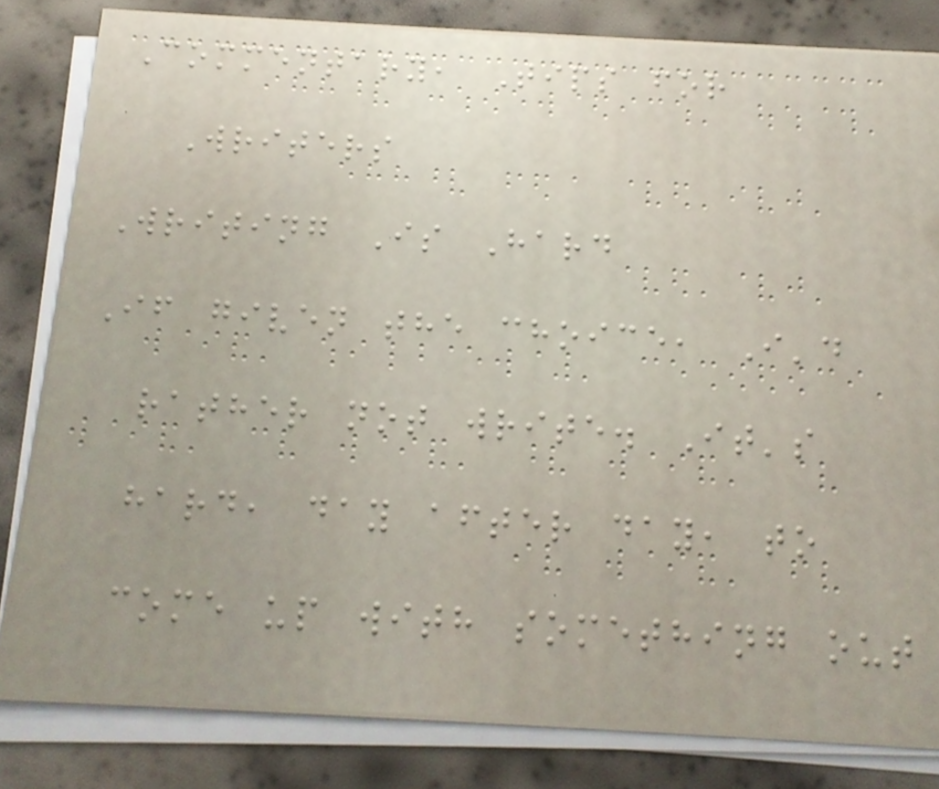Commentary, Tips for
Writers
Writing Is Hard
If given the choice, I'd
rather not write. It's
hard, day after day, to
come up with something out
